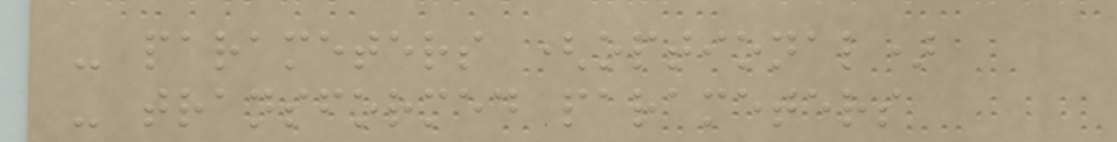- parameters (optional)
- transformed parameters
